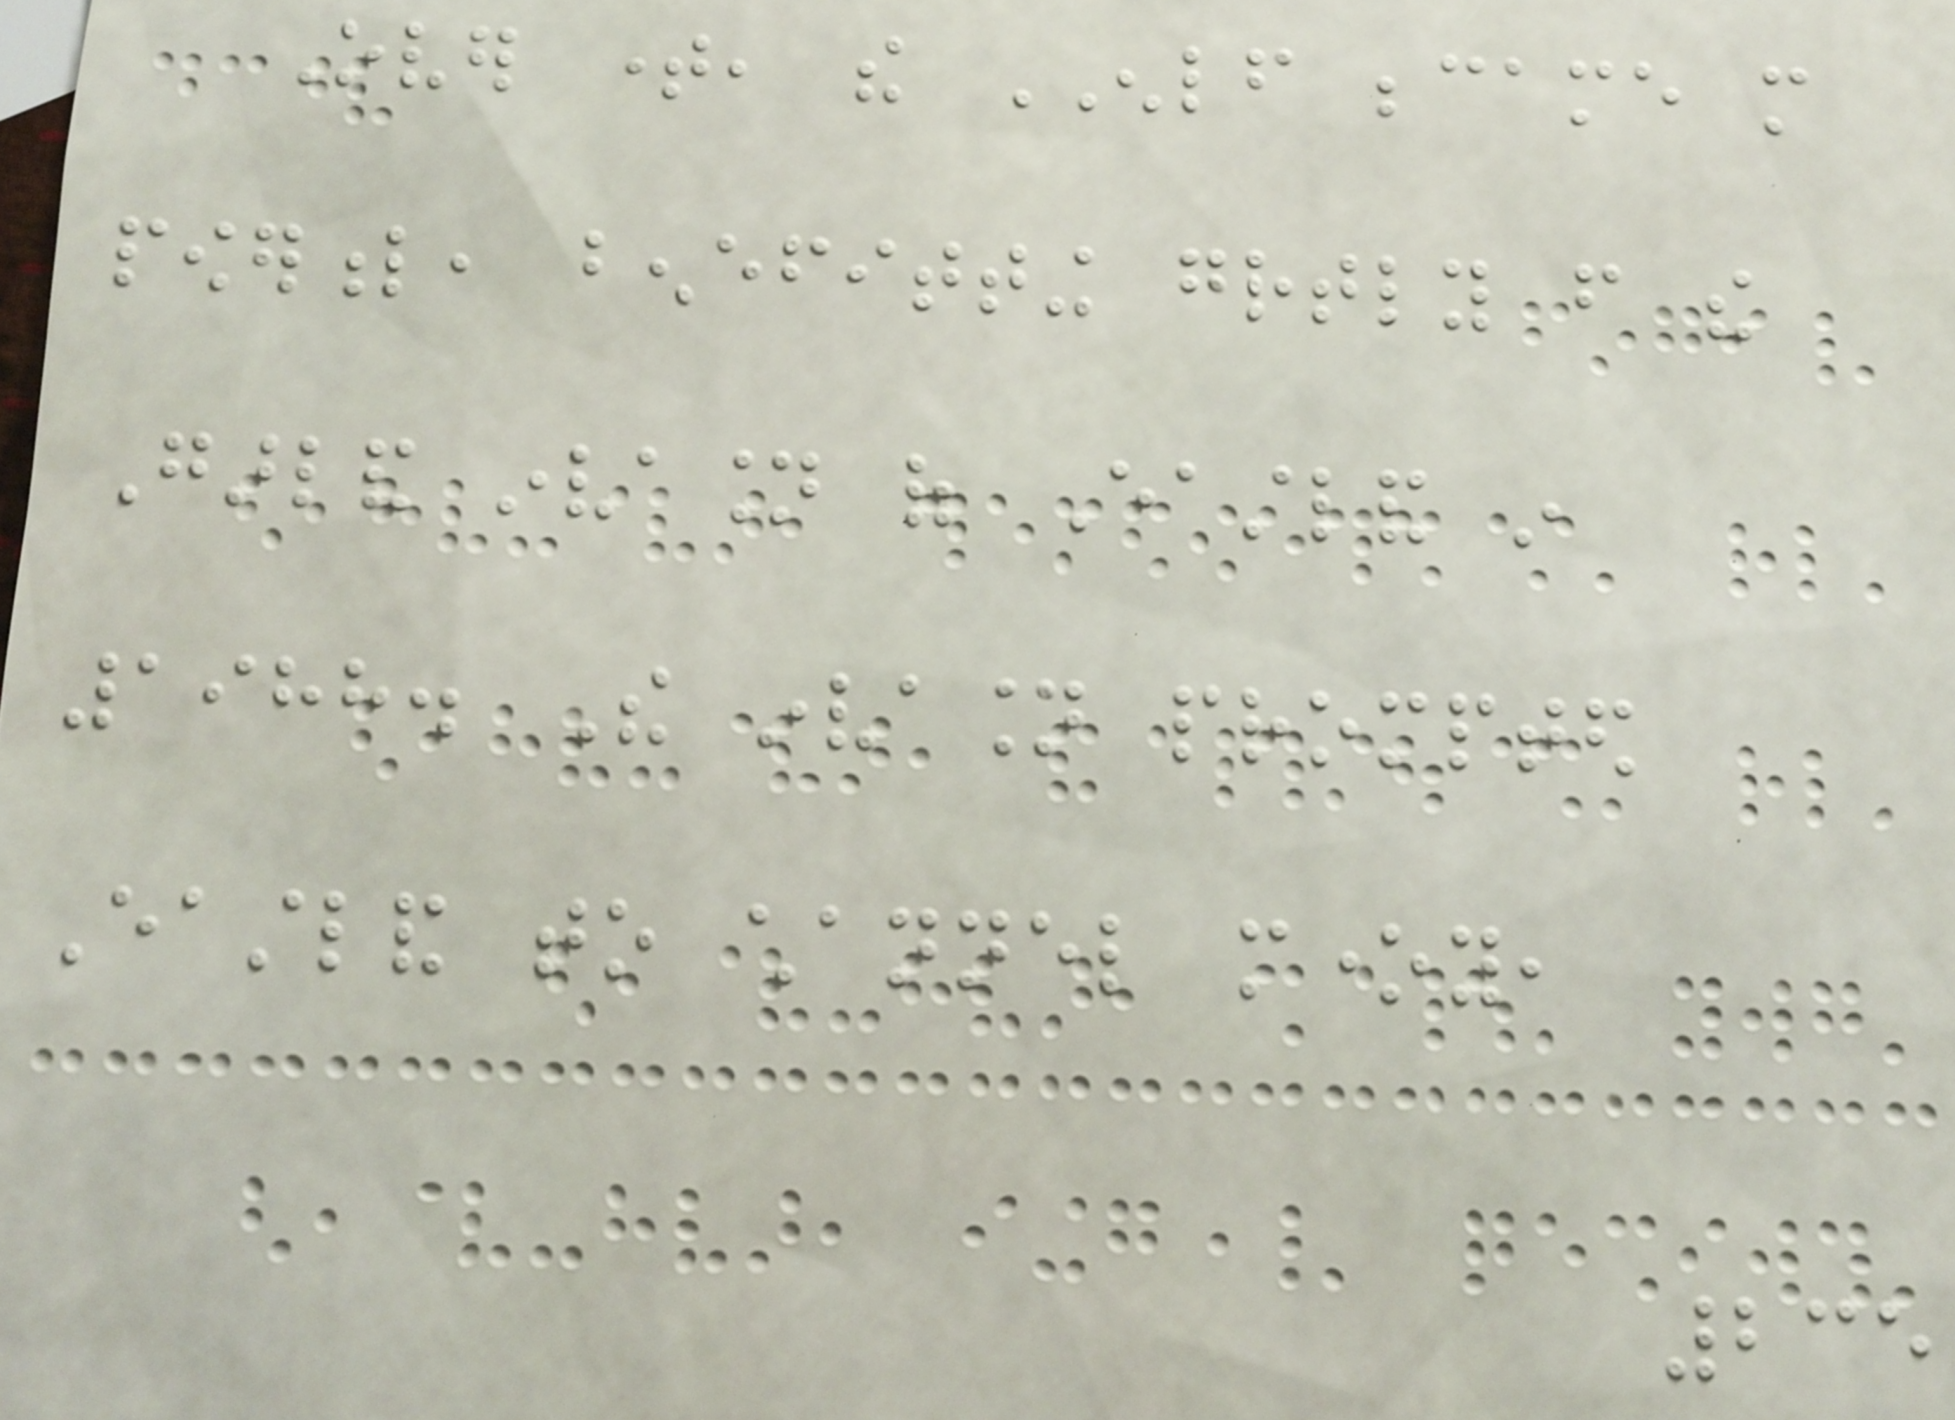Over time, the ENLF became more
powerful, benefitting greatly from the
Garland invasion of Eastland in
1988. The invasion prompted
Eastland to channel money,
235
